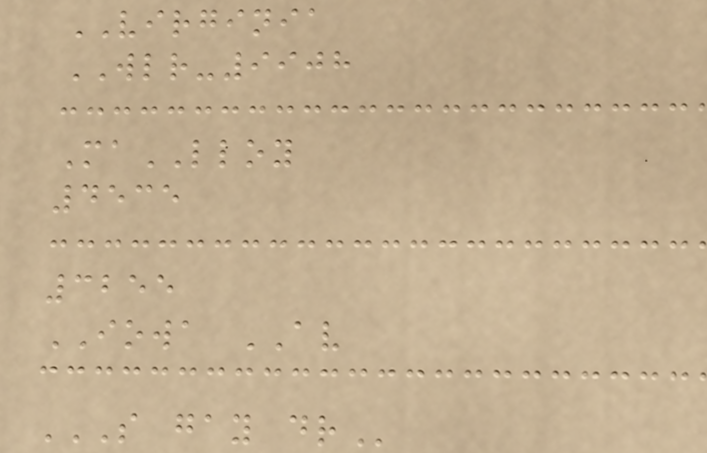VIRGINIA
WLR-9908
MaLLOY
4535
3255
IOWA AV
S GAY DR
